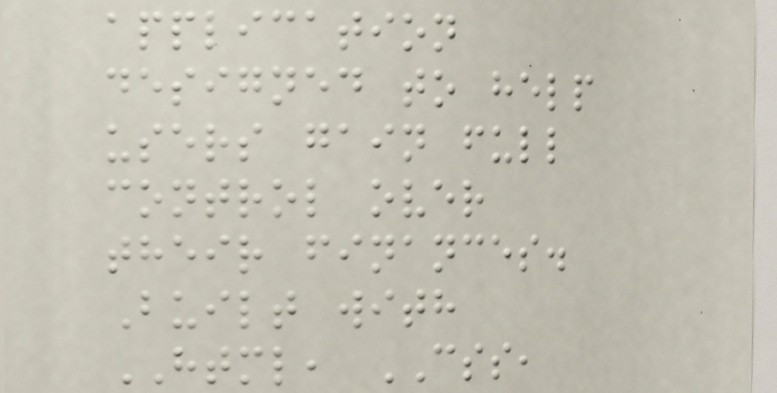application
designed to help
users gain full
control over
their finances.
Built with
HTML, CSS,
